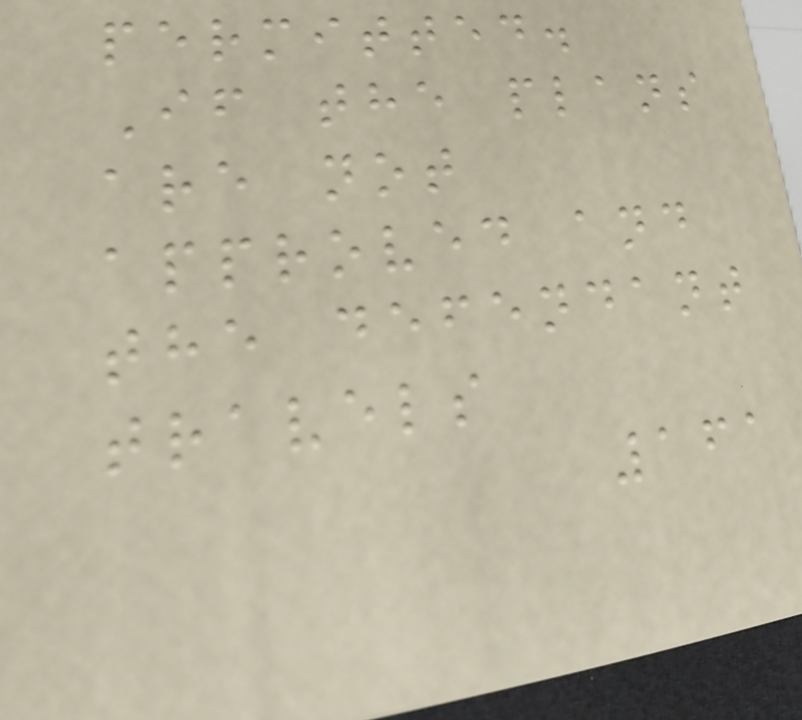permitted.
If the plans
are not
approved and
the defendant
travels
161
